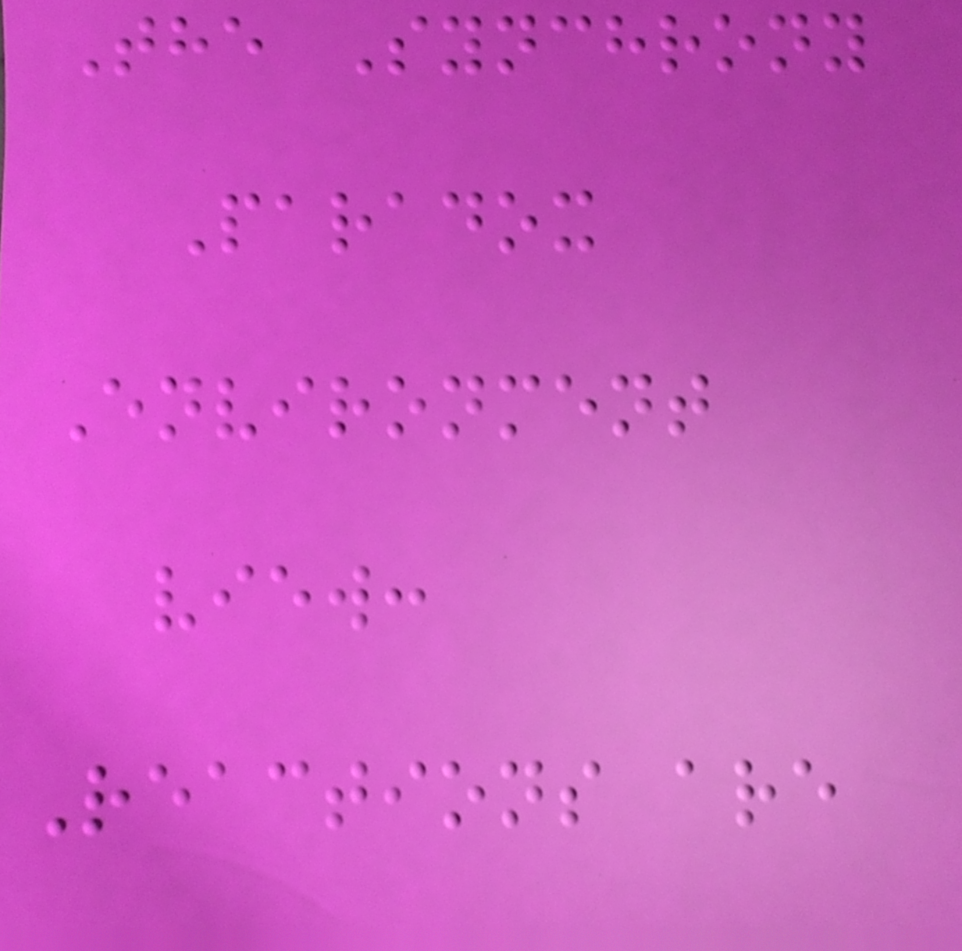The Synchrony
Paradox
Environment
view:
Reactions are
